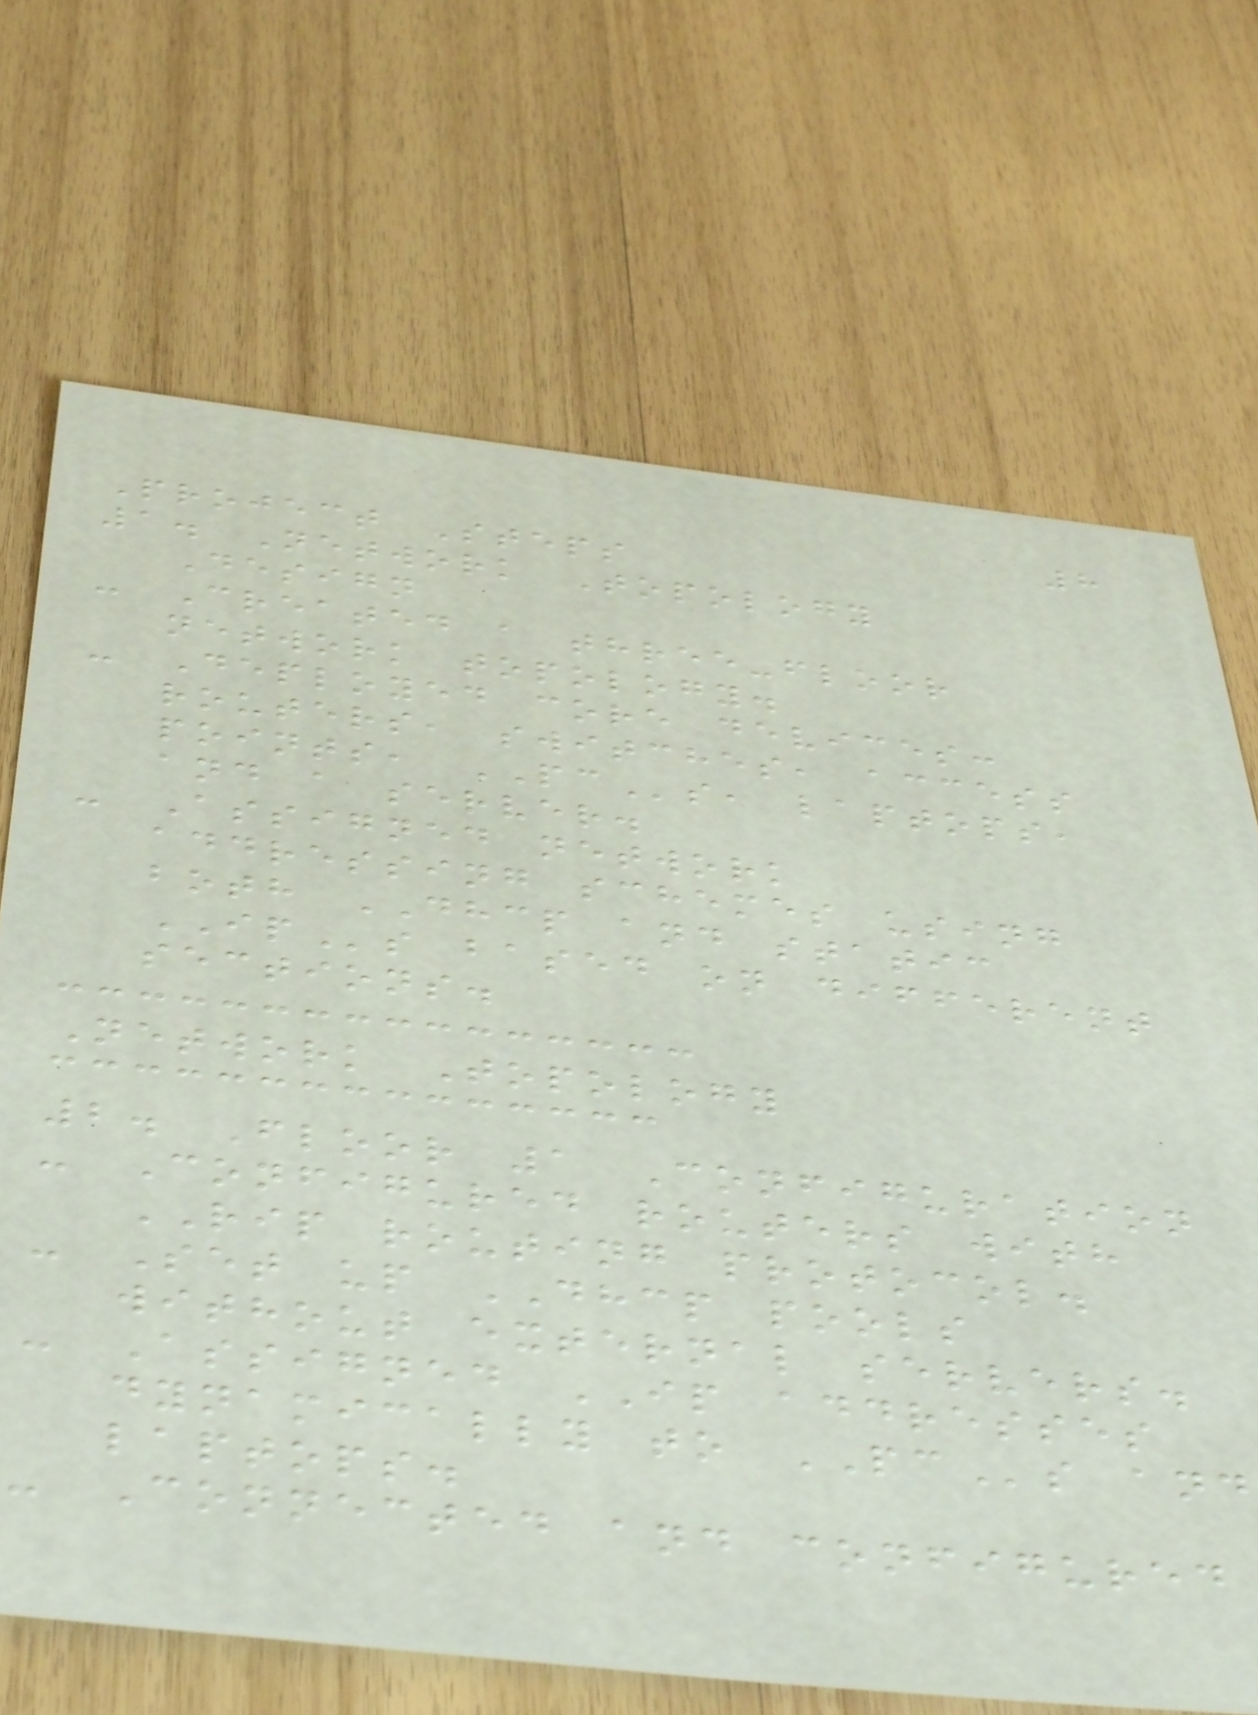8
Project Steps
1. Network Topology
Design
- Created a three-floor
network topology.
- Deployed core devices:
routers, switches, access
points, PCs, laptops,
and a server.
- Assigned network
addressing schemes using
both DHCP and static
IPs based on different
sections.
Network Topology
2. Floor 1 Configuration
- Configured routers with
RIP routing protocol.
- Set up DHCP pools
without external servers.
- Assigned IP addresses
dynamically to PCs and
laptops.
- Connected and configured
